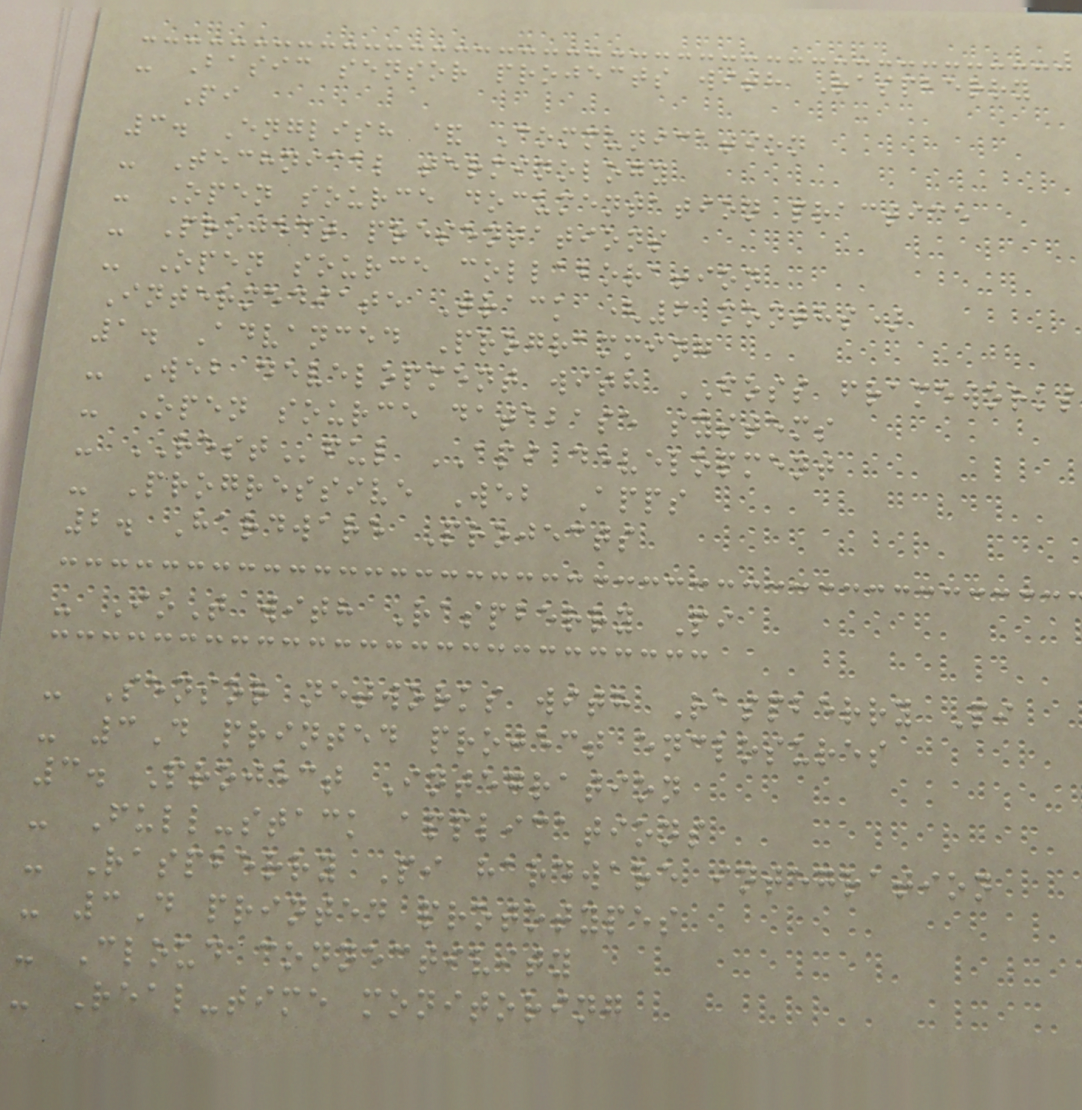- Basic sensor projects with Raspberry
Pi
3. English & Communication
- Technical terminology
- Open source documentation practice
- Project presentations
- Open source collaboration
Intermediate Track (6 months)
1. Advanced Programming
- Web development with FOSS frameworks
- Open source database systems
- RESTful API development
- Progressive Web Apps
2. Hardware Projects
- IoT with Raspberry Pi
- Sensor networks with Raspberry Pi
- 3D printed project enclosures
3. Project Integration
- Full-stack applications
- Raspberry Pi hardware integration
- 3D printed prototypes
- Cloud connectivity
- Real-time monitoring
